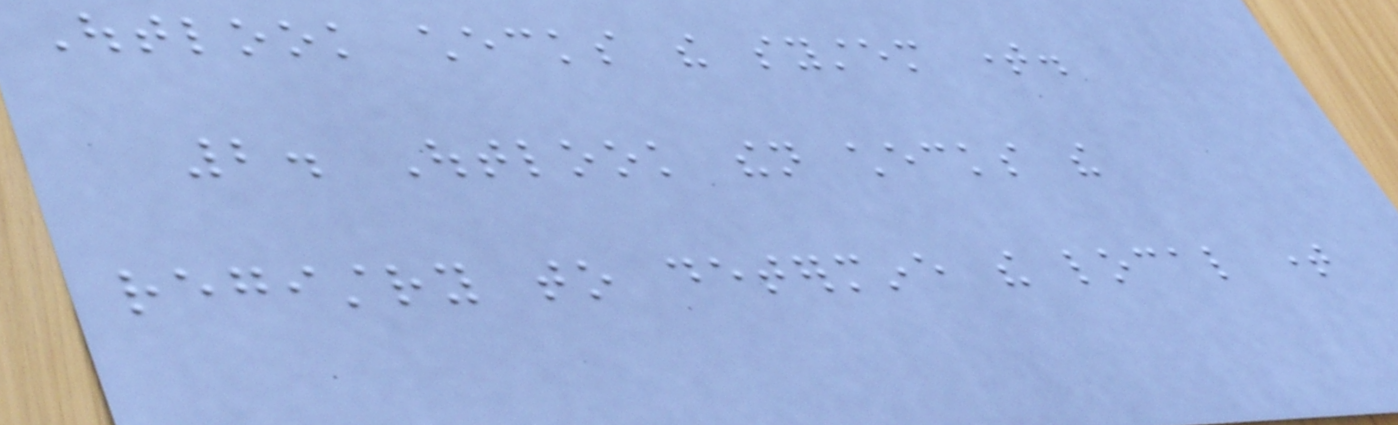Outlook checks the system time.
2. Outlook then checks the
registry to determine the local time
